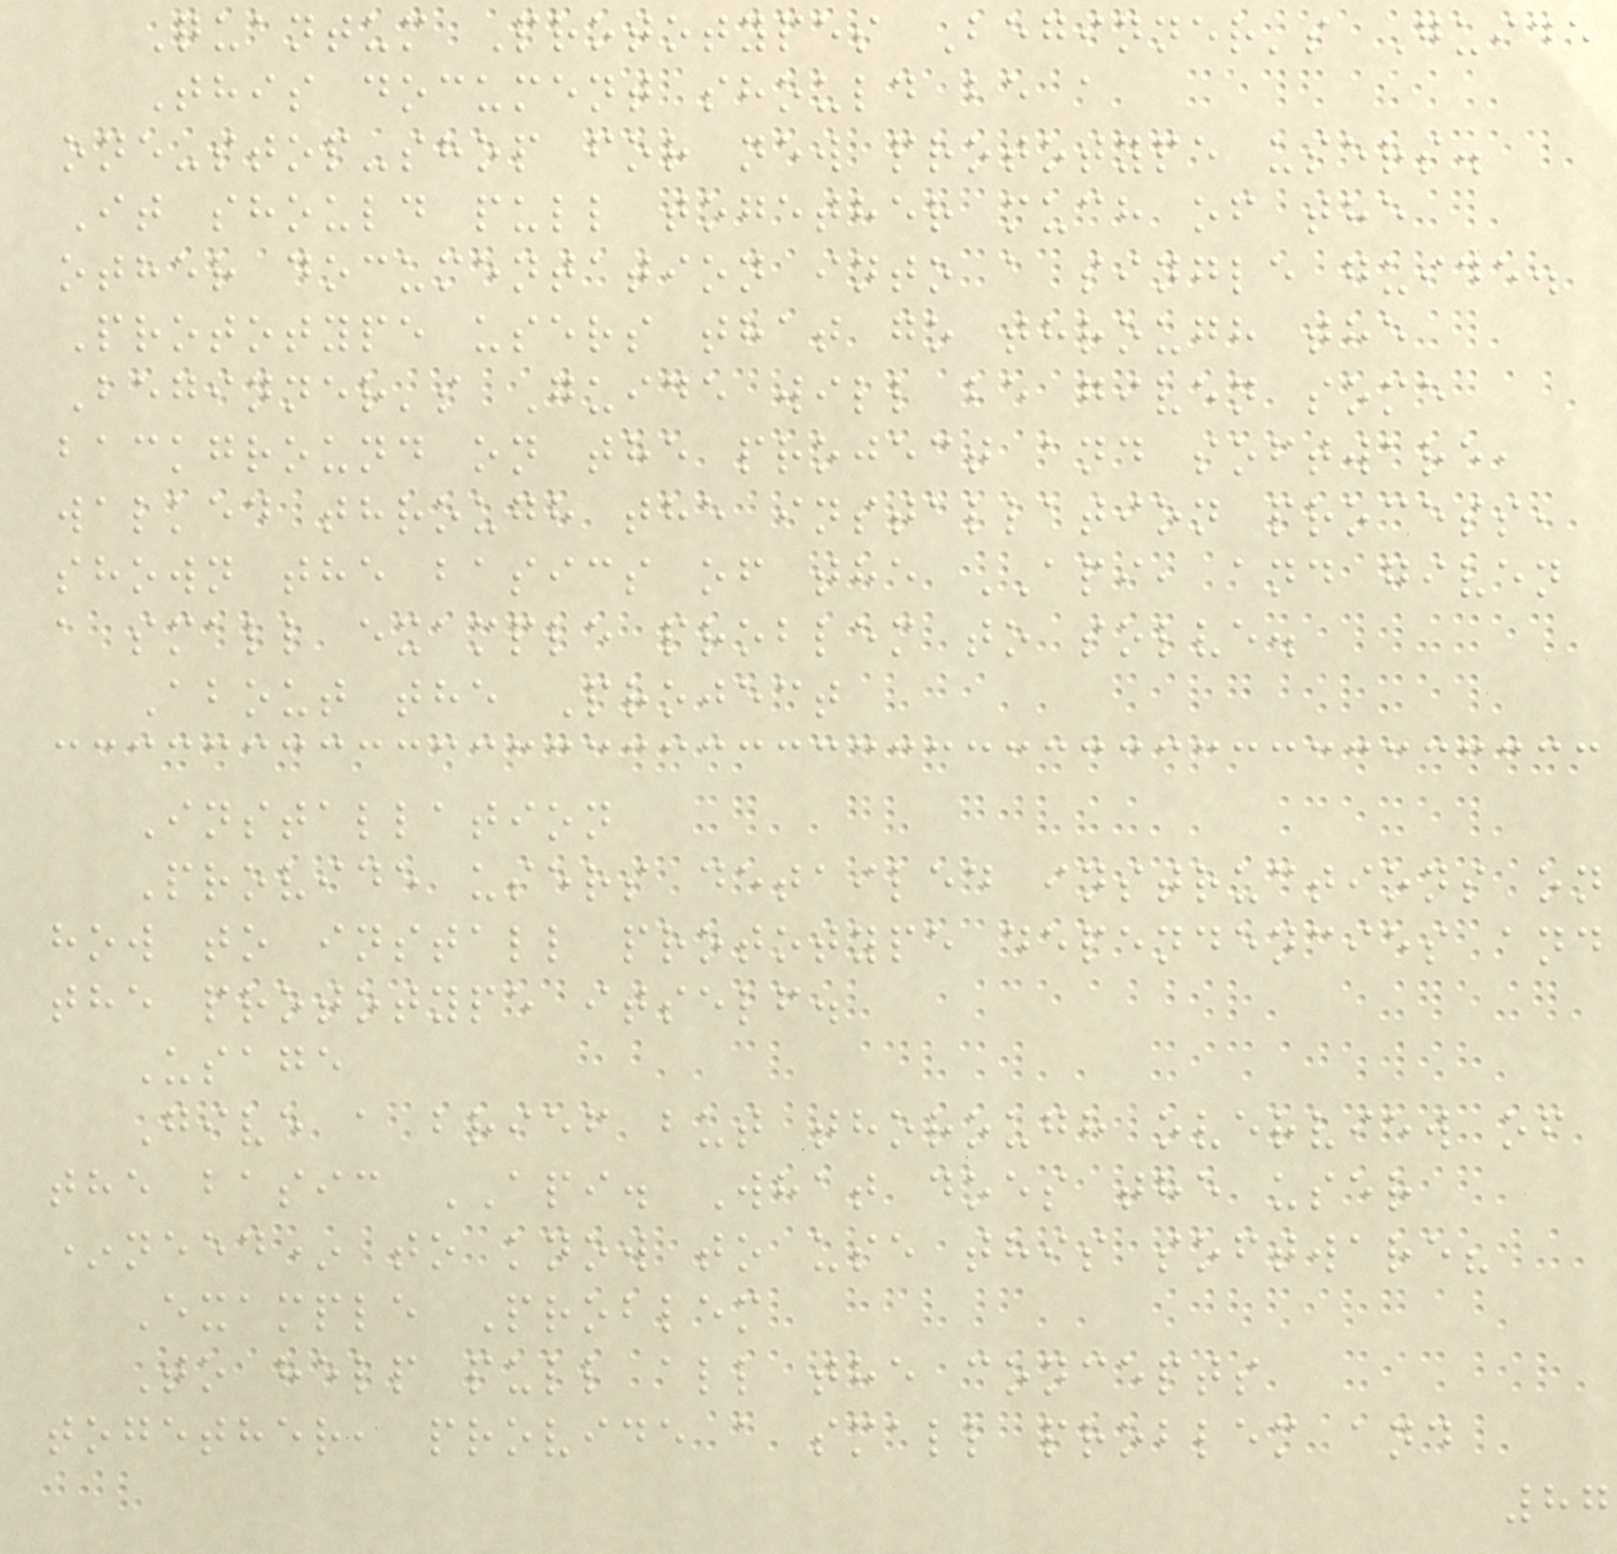Quantum Prototypes Beginner's Guide
This document should be a
one-stop-shop for new prototype users.
It should pull together much of the
other documentation into a single guide.
Prototype users that go through the
Beginner's Guide will be given some
background on the project and software,
walked through the installation process,
shown the basics of the API, and given
a small example problem to solve.
About the Project
Installation
Provide users detailed instructions on
how to install prototype dependencies and
the prototype itself.
Usage
Give a brief but thorough overview of
the basic API. What does the user
*need* to know to use this software?
Example Problem
To help pull all the concepts
together, provide a small problem and
87
